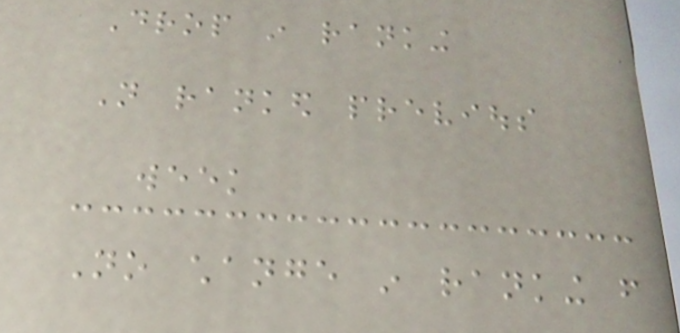Drop in ranking
Not ranked previous
week
No change in ranking from
